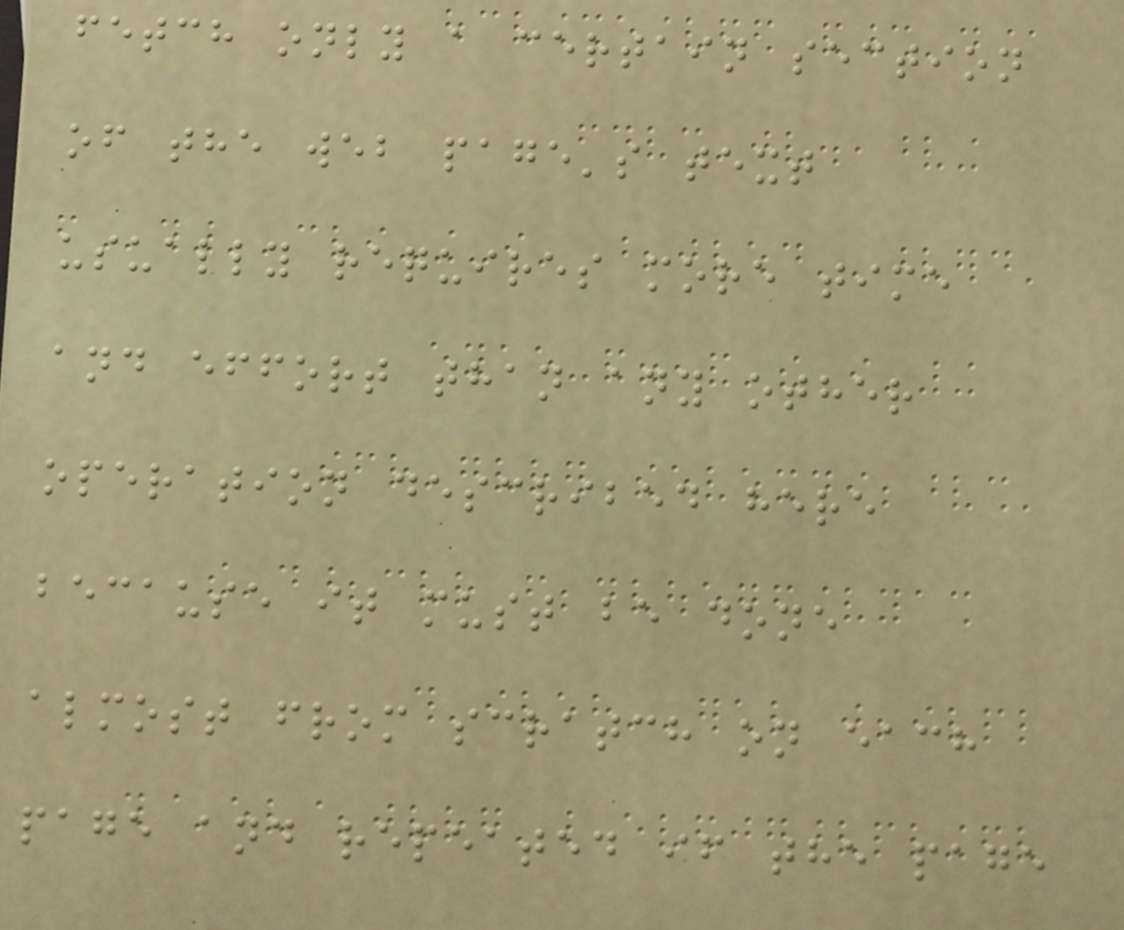fetch only a certain section
of the web page's text
usually requires more time
and effort than any other
operation described here
because it must be done
almost from scratch on each
page and repeated if the page
